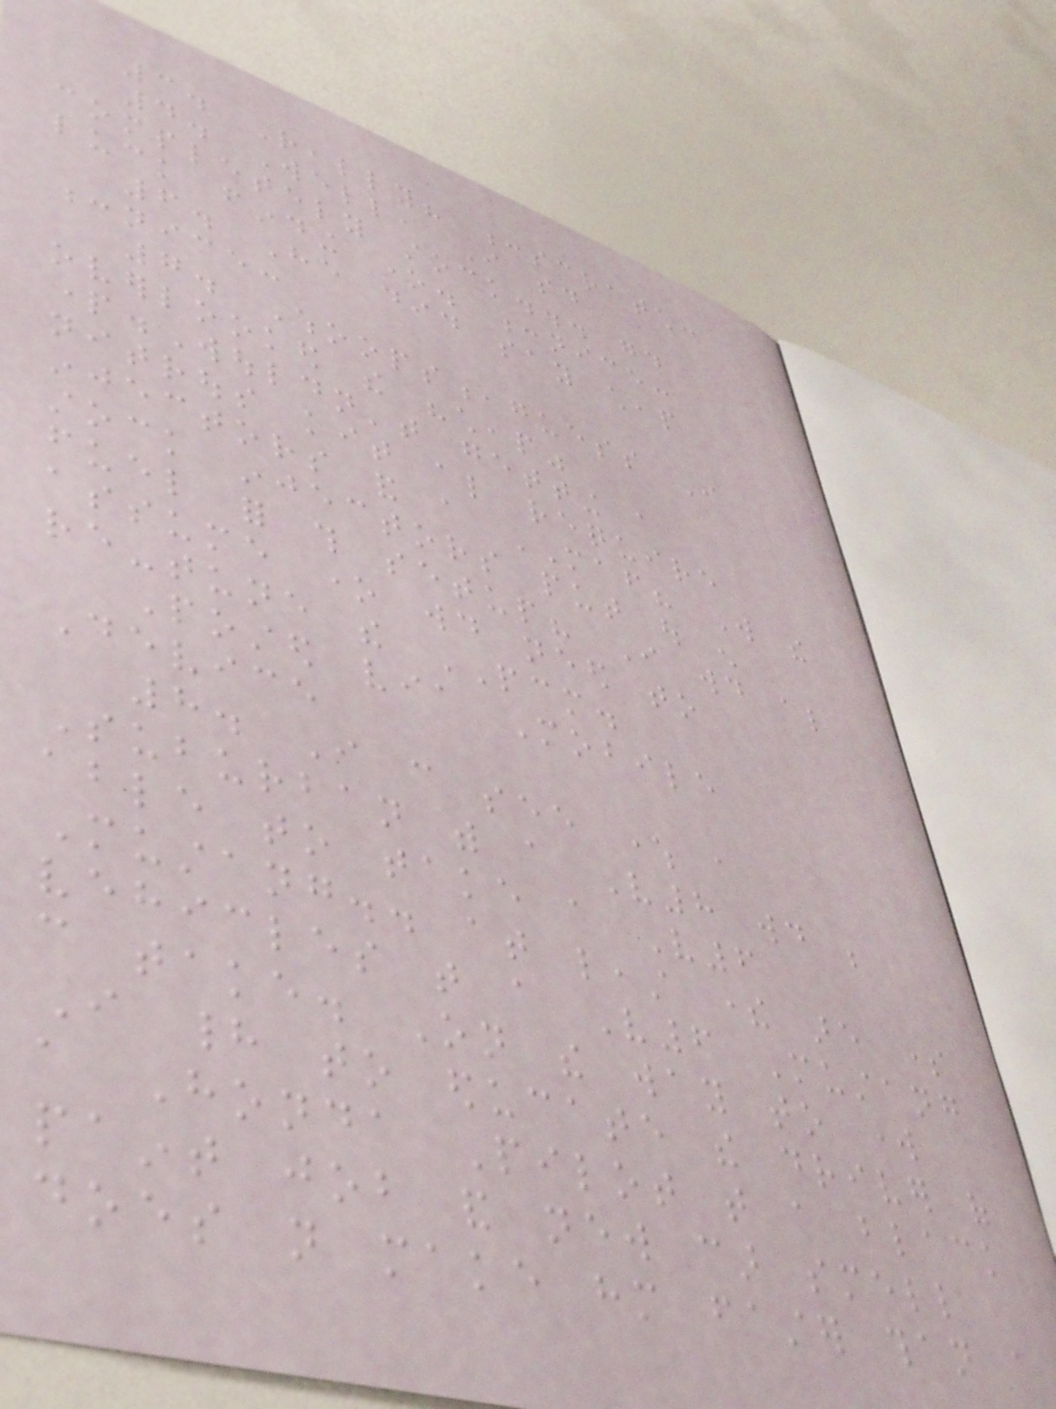3. Really? :scratch:
4. Well, I said
completely stock... good
luck finding one. :nice:
6. He did say cheap
:nice:
7. Whoops,guess I
overlooked the "cheap"
part.Wouldn't getting a
nitrous kit also require
injectors and a MAF? Will the
stock injectors put out enough
fuel for this setup? I would also
assume one would need to
re-tune the PCM.
Posted via Mobile
Device
8. I can see where a
Suburban with a V8 would be
able to take a V6
Mustang.. at least there are some
vehicles that a V6 Mustang
can take. On the way to work
I had to educate the driver of
a Honda Pilot that a black
paint job and new car smell
does not make him faster than a
